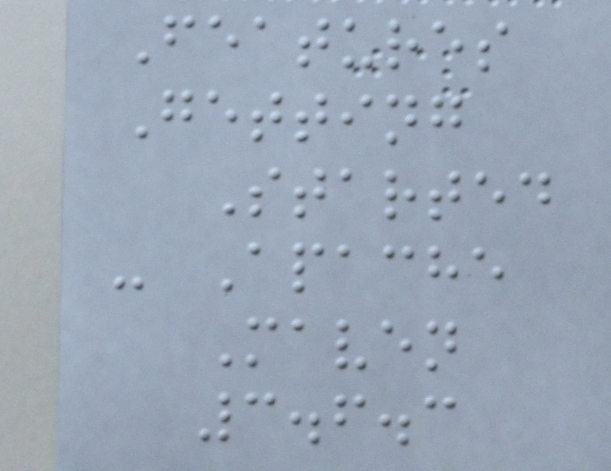Features
Getting
Started
- Apache
Maven
3.6.3
